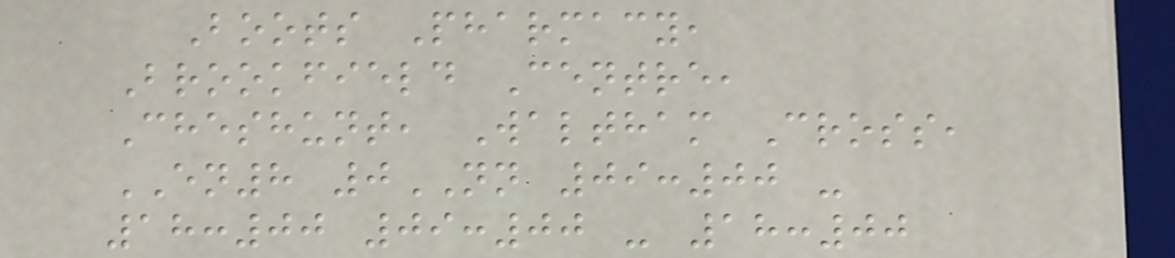Boots Pharmacy,
Brookfield Centre,
Cheshunt, Waltham Cross,
EN8 0NN 09:00 -
18:00 09:00 - 18:00
